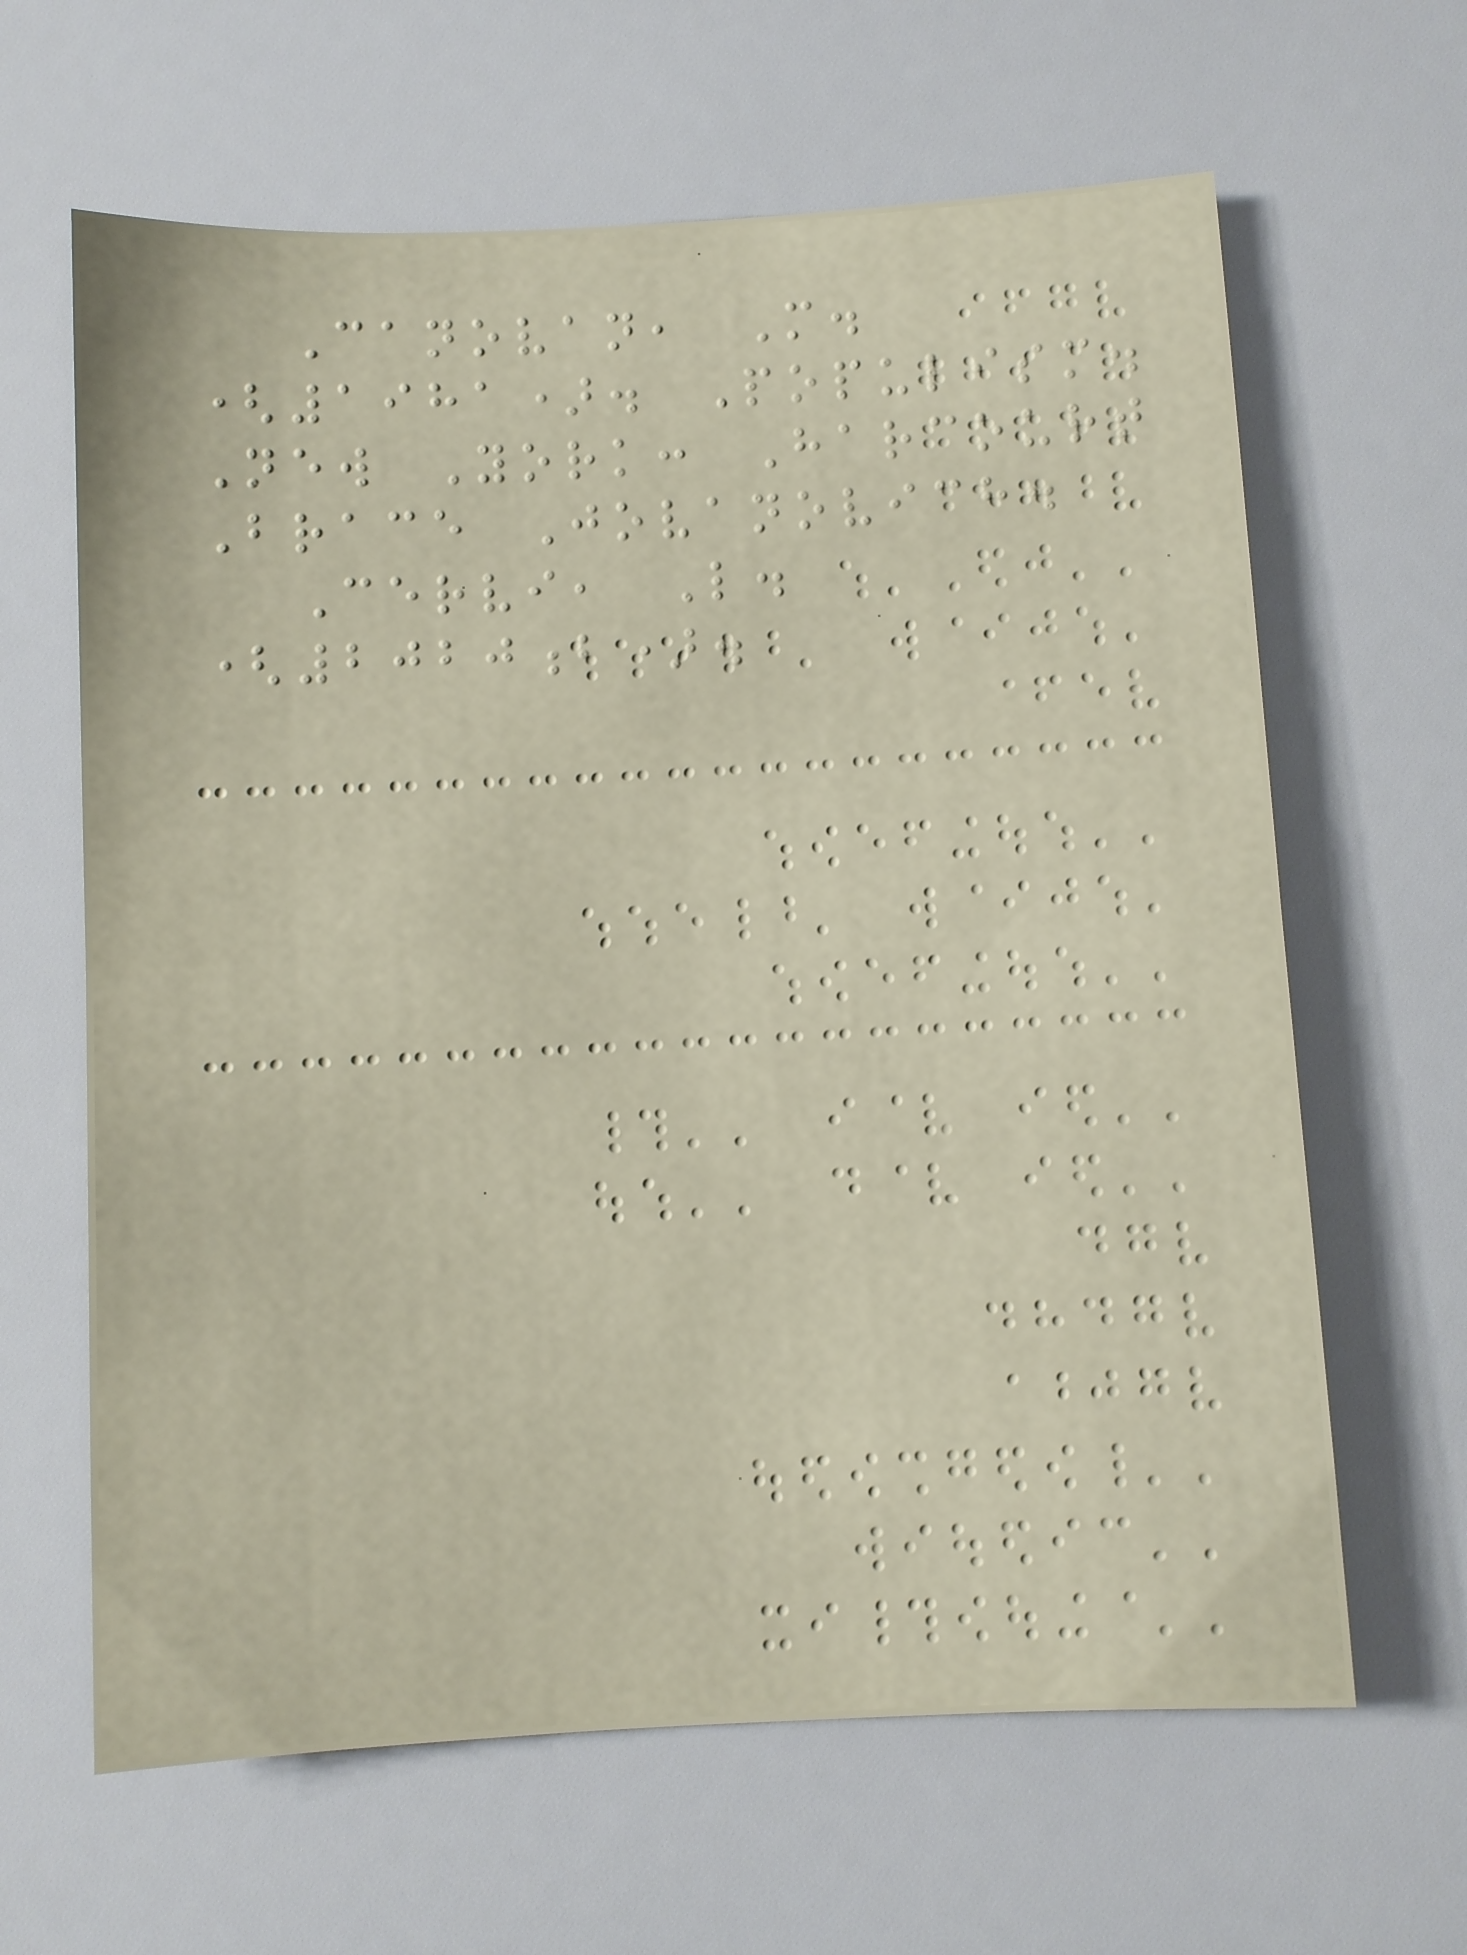Canovan, M.
(1981). Populism.
New York: Harcourt
Brace Jovanovich.
Cervi, L.
(2020b).
